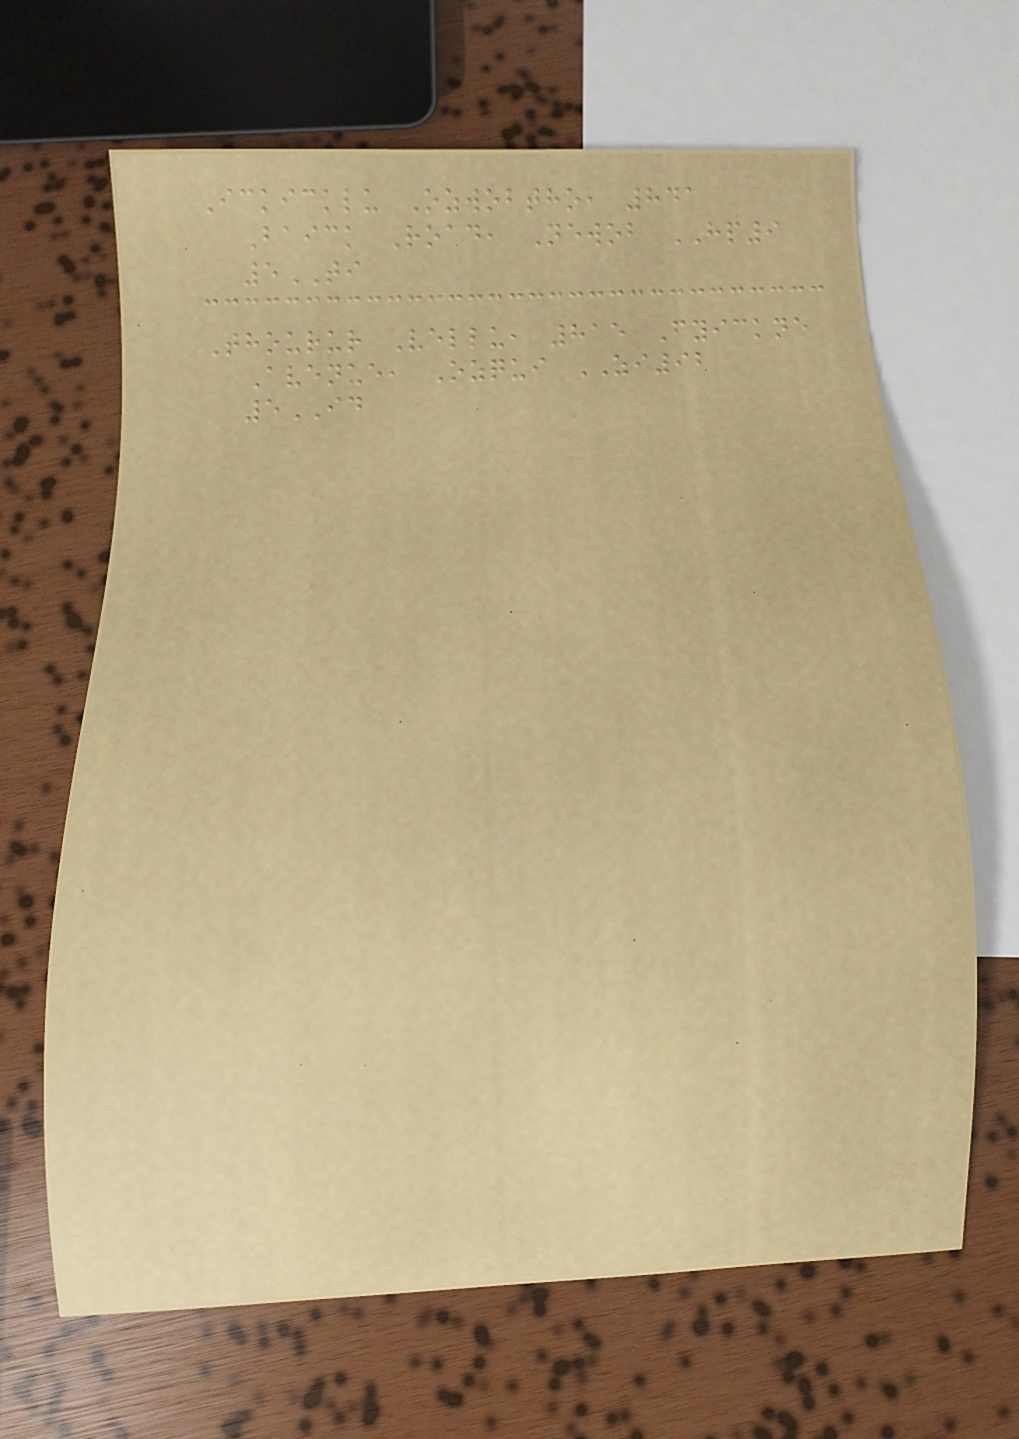Ickicklu Ozwobtho, 841
Baick Road, Newob HP9
5TI
Thourur Vellu, 815 Fyickne
Avenue, Ozqui ZI92
5ID
